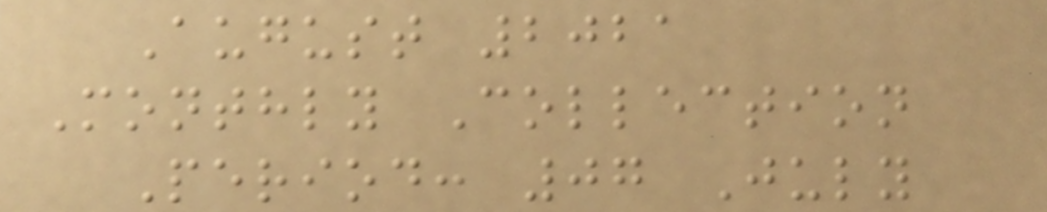August 2021
Monthly Collection
Period: 07 July
